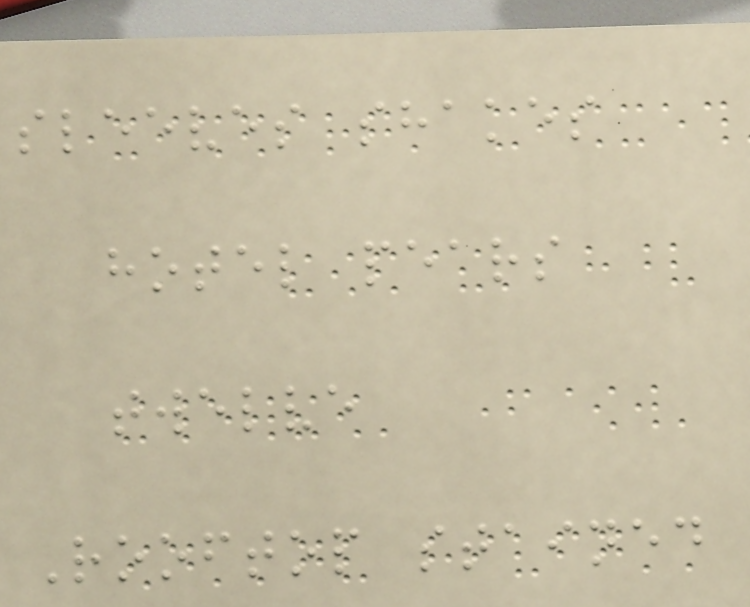sleeves shakes
hotel pears
twelve
Rooftop stained
